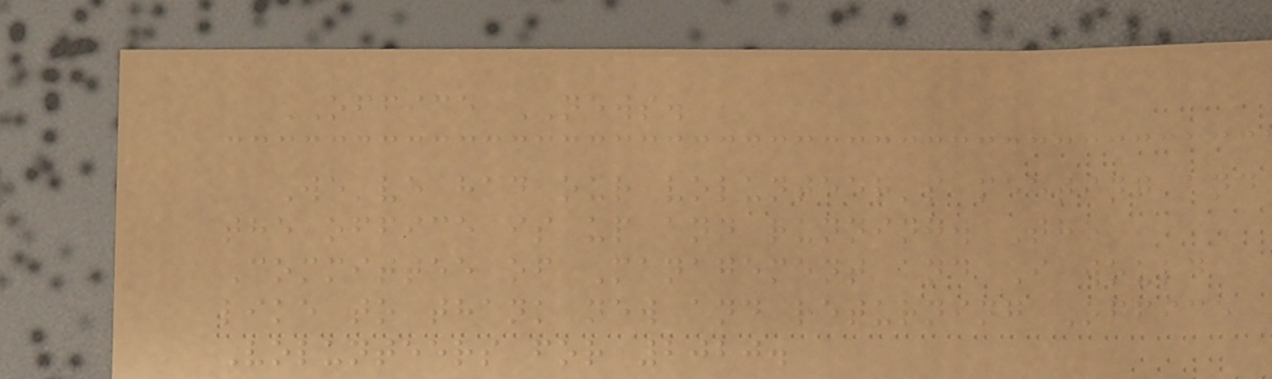OFFICE NEWS.
We've had our volunteer's meeting and
the office is up and running. The
Committee of Management and I would
like to thank new and returning Office
Volunteers for 2020.
